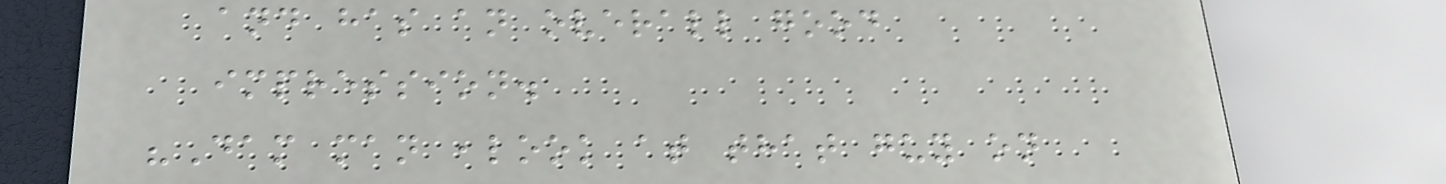and has an overall good
impression.
"Dam man ,look at that guy on
